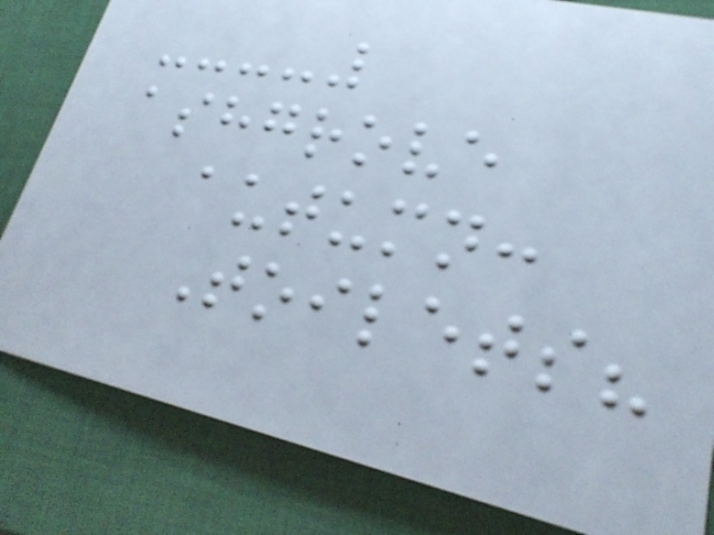ashgrove
autumn:
Toilets?
